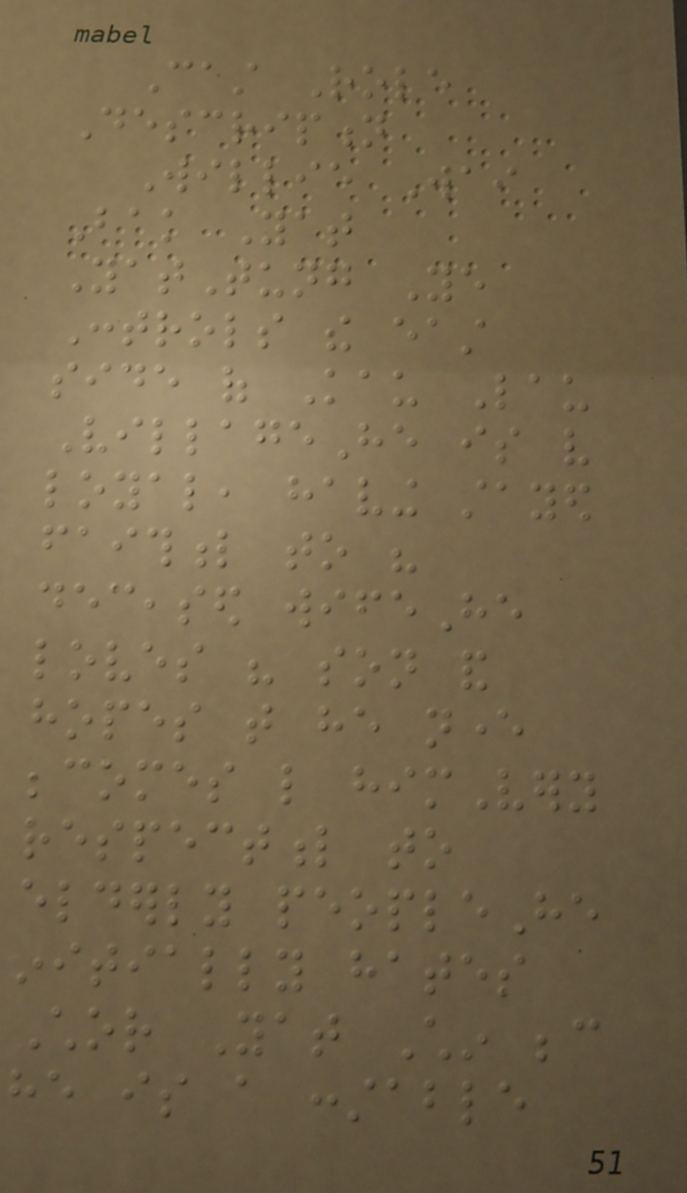Cast Role
Description
Willie Wai
Bak Yat
YatTung Ye
Controls the east
side of Kau Lau
VillageHe is very
loyal, having stayed
faithful to his
deceased wifeHe
loves his son and
hopes that he never
becomes like himVery
respectful to
elderly peopleHe
initially hates
Chor Yat Chin because
he is a constable
